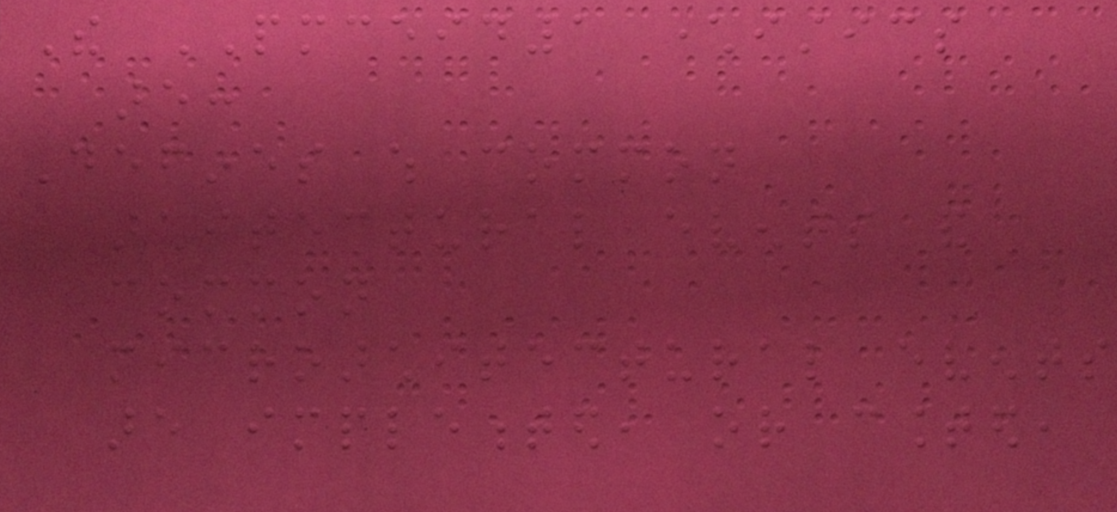The PMCEID1 characteristics
are:
Defines which common
architectural events and
common
microarchitectural events
are implemented, or counted,
